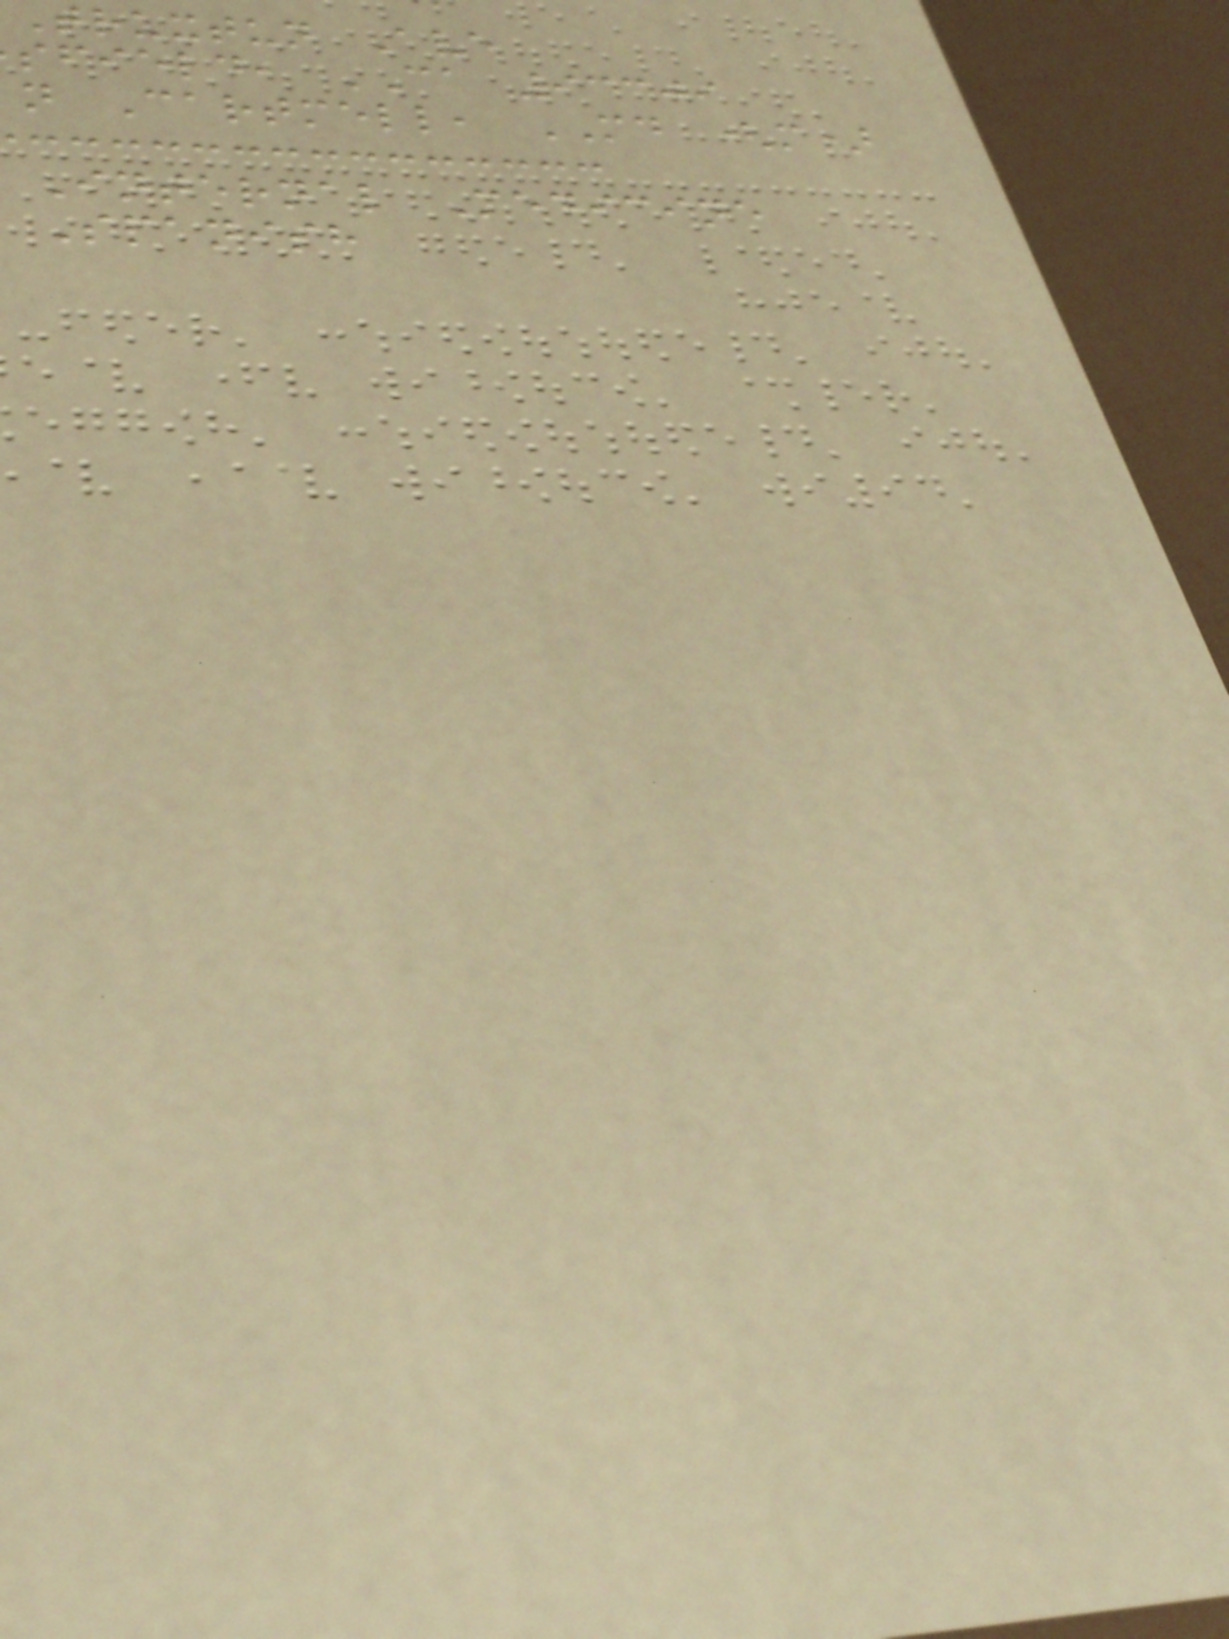truxtun Ave
sfield, CA 93309
n Cartmell, MD (m)
Internal Medicine
Spanish
